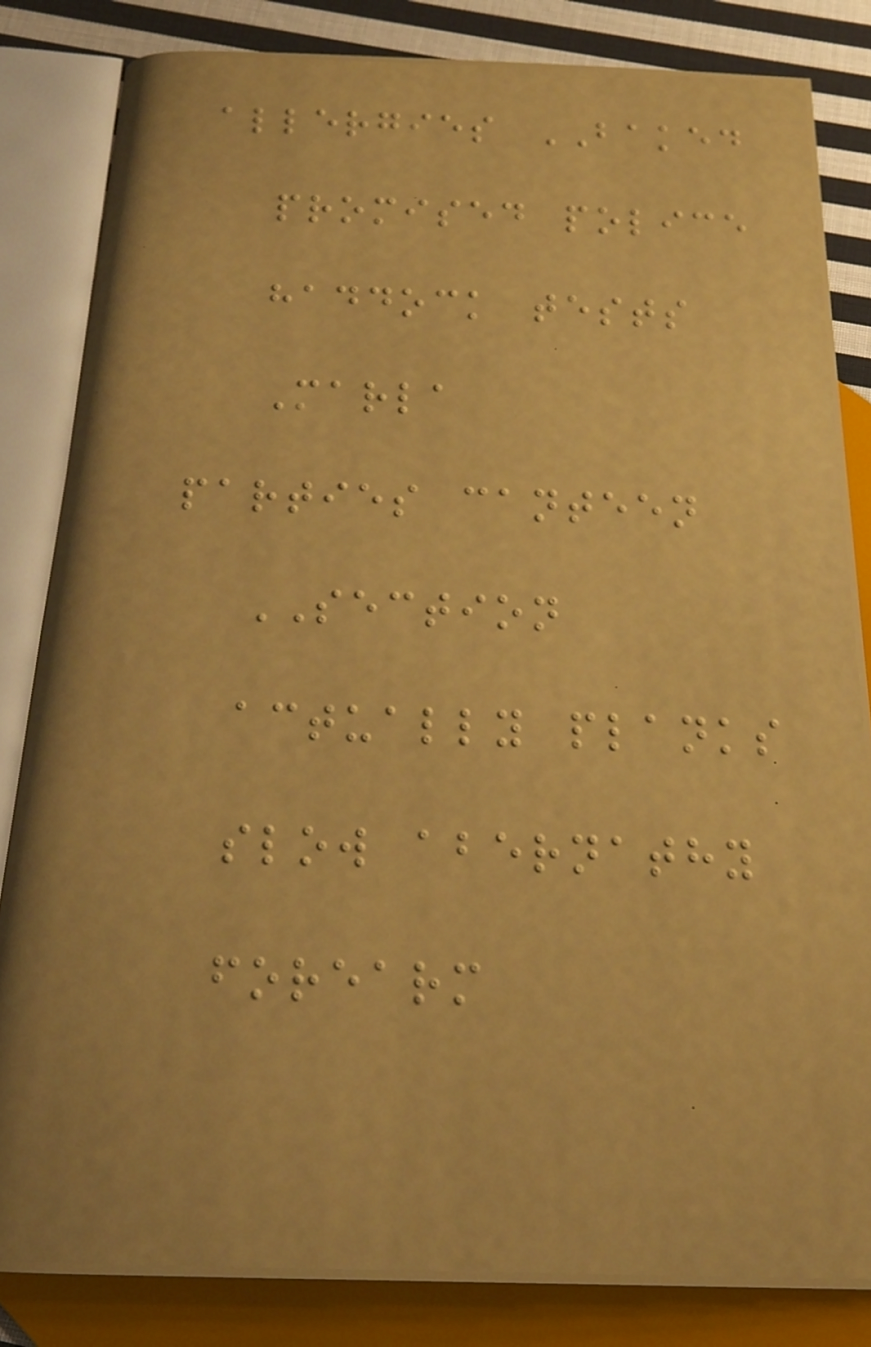allergies BAKED
promised police
haddock tests
Marla
parties canteen
SECTION
actually planks
slow abernathy
forearm
